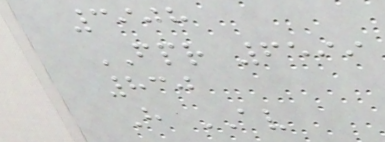3908
FPR 6599
830
H AV
